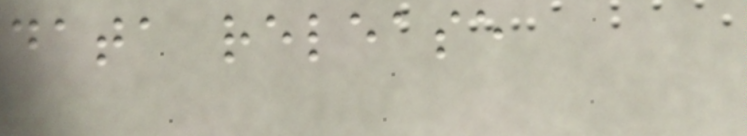data release
